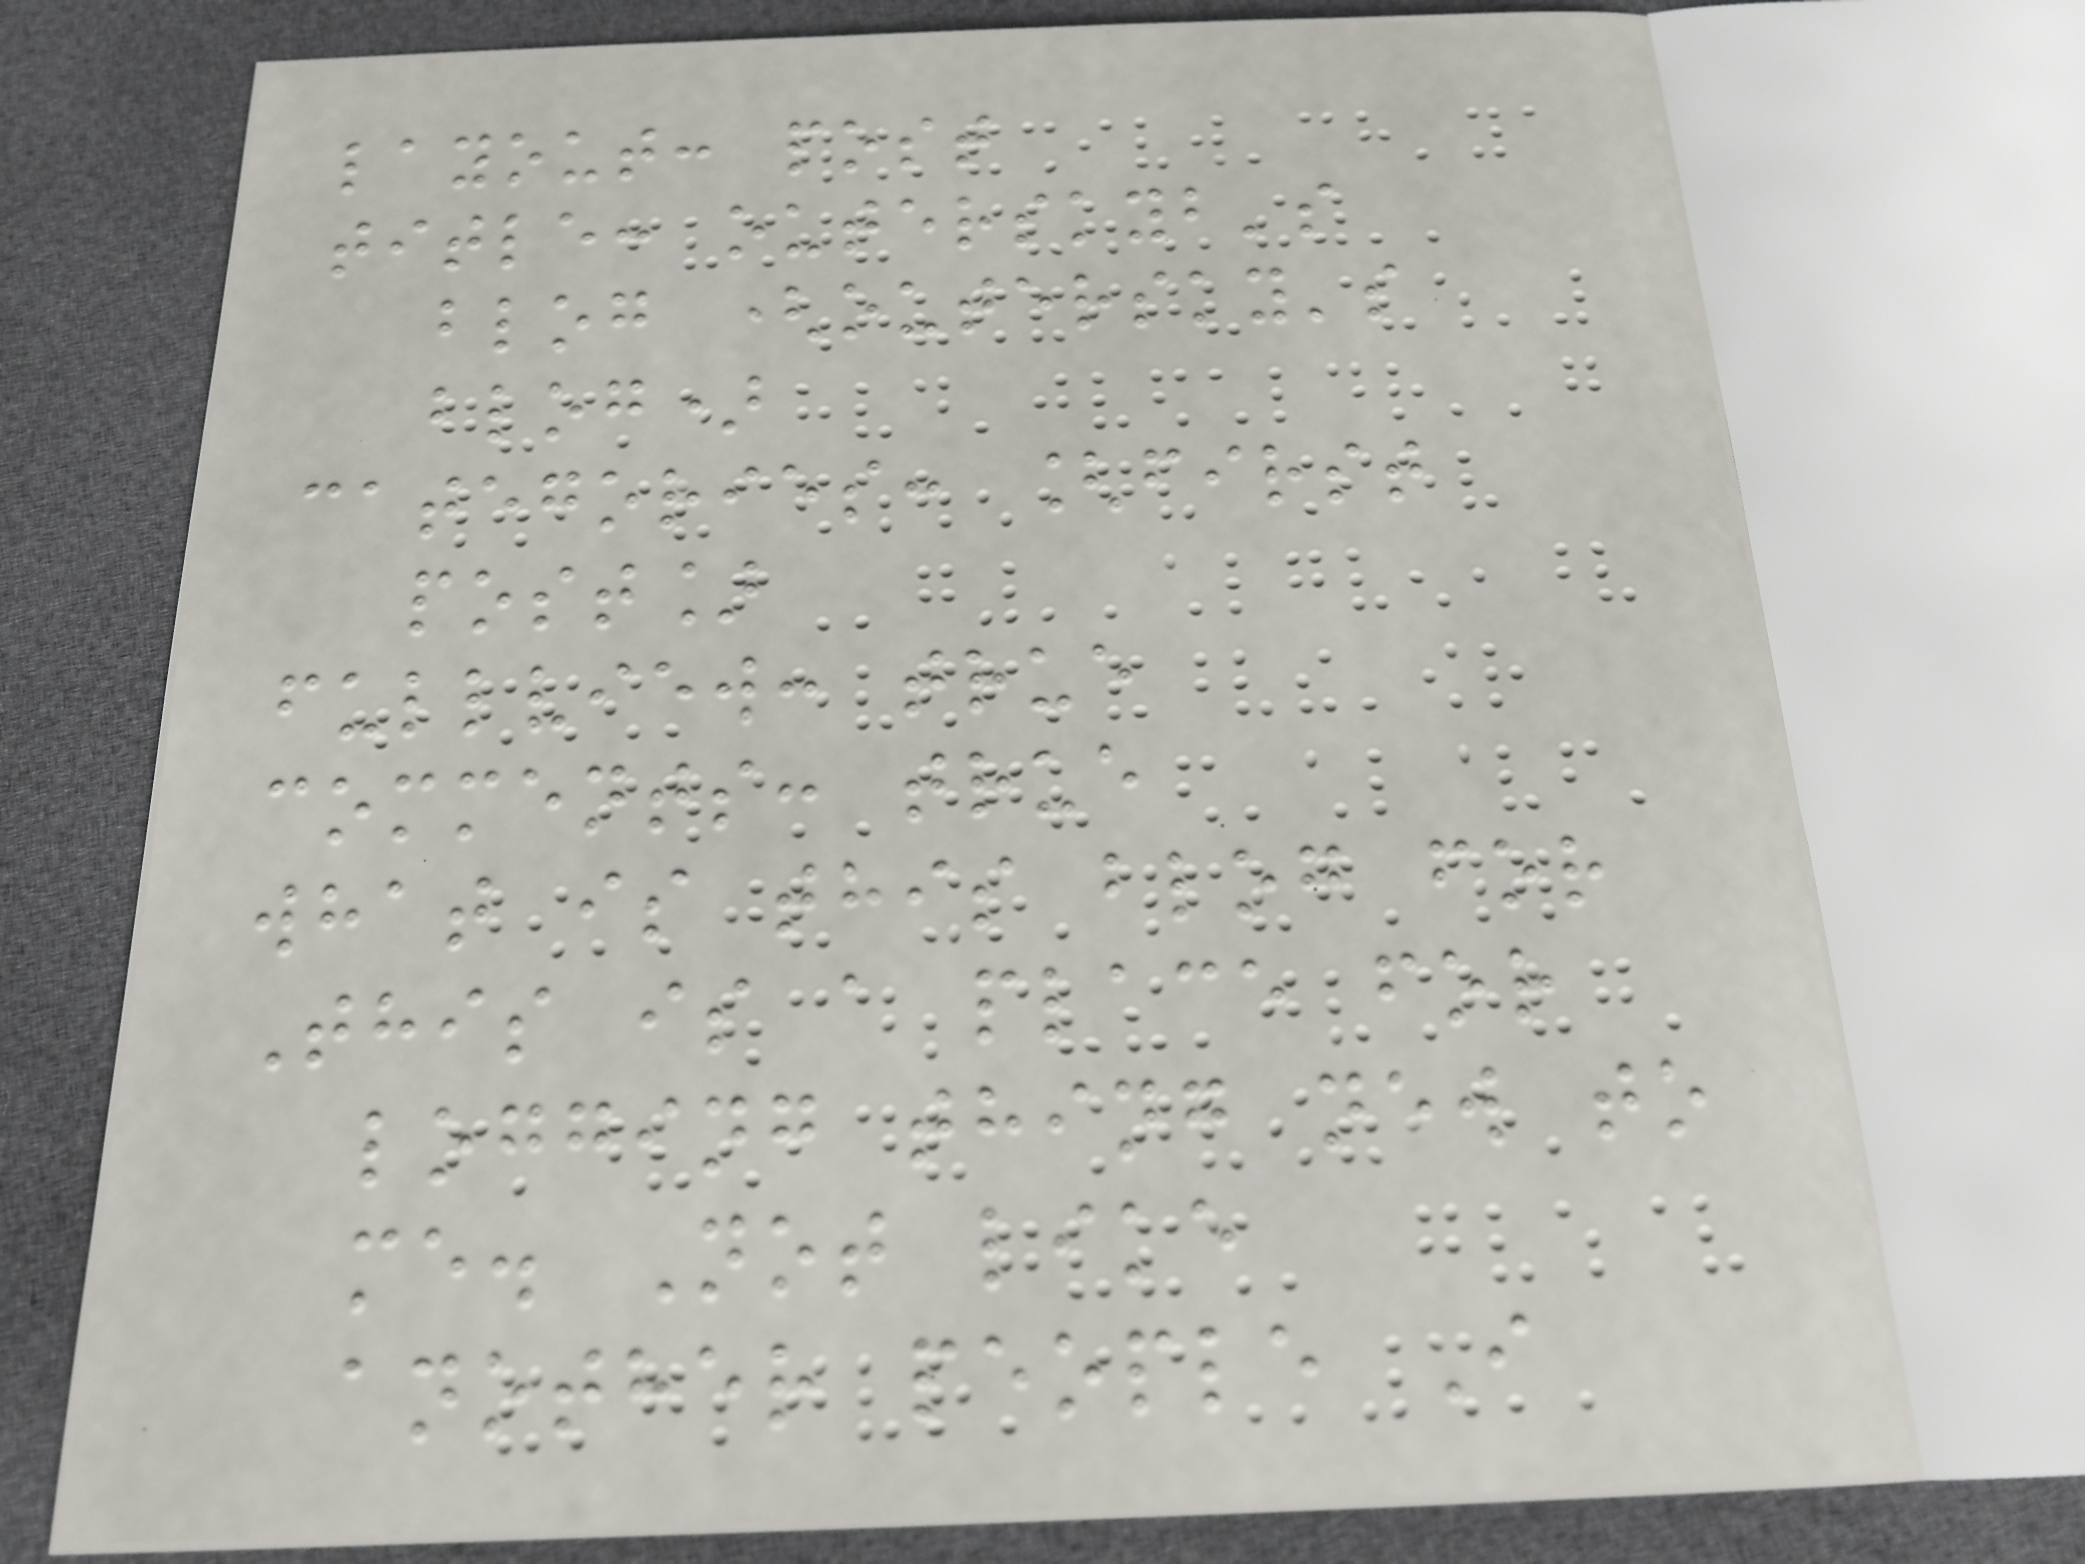layout: post
title: outerskyb's
blog (outersky's
blog)
categories: [first
post]
fullview: true
comments: true
what is this blog for
This is a place for
logging thing new to
me. Not like
another people I
